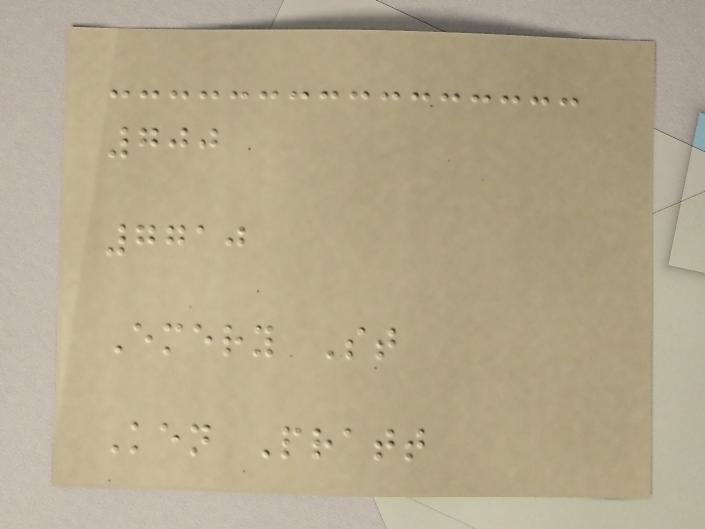700
7710
Emery St
Ken Pratt
